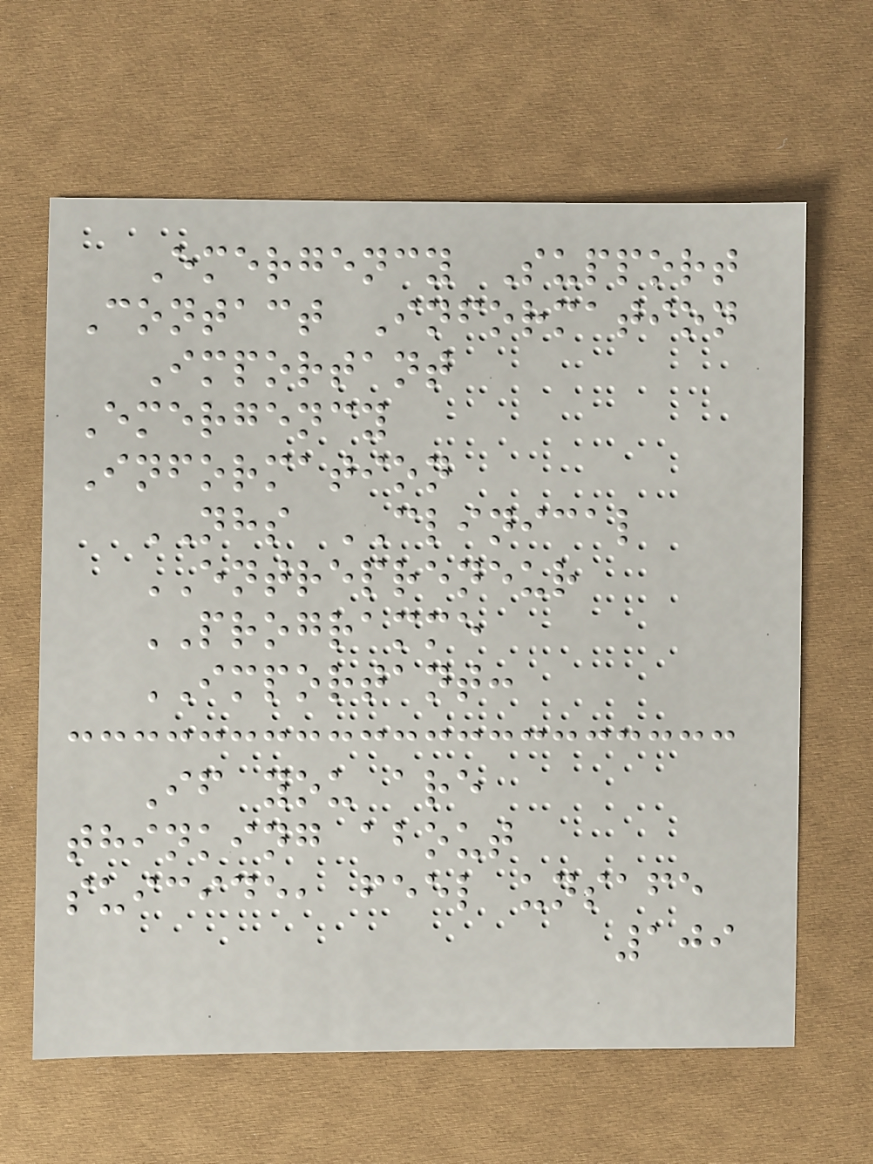Emergency Support
Contact Information
Important
Emergency
Information
NHS CLINICAL
ENTREPRENEUR
PROGRAMME
IMPORTANT:
If you are
thinking about
suicide, feel unsafe
109
